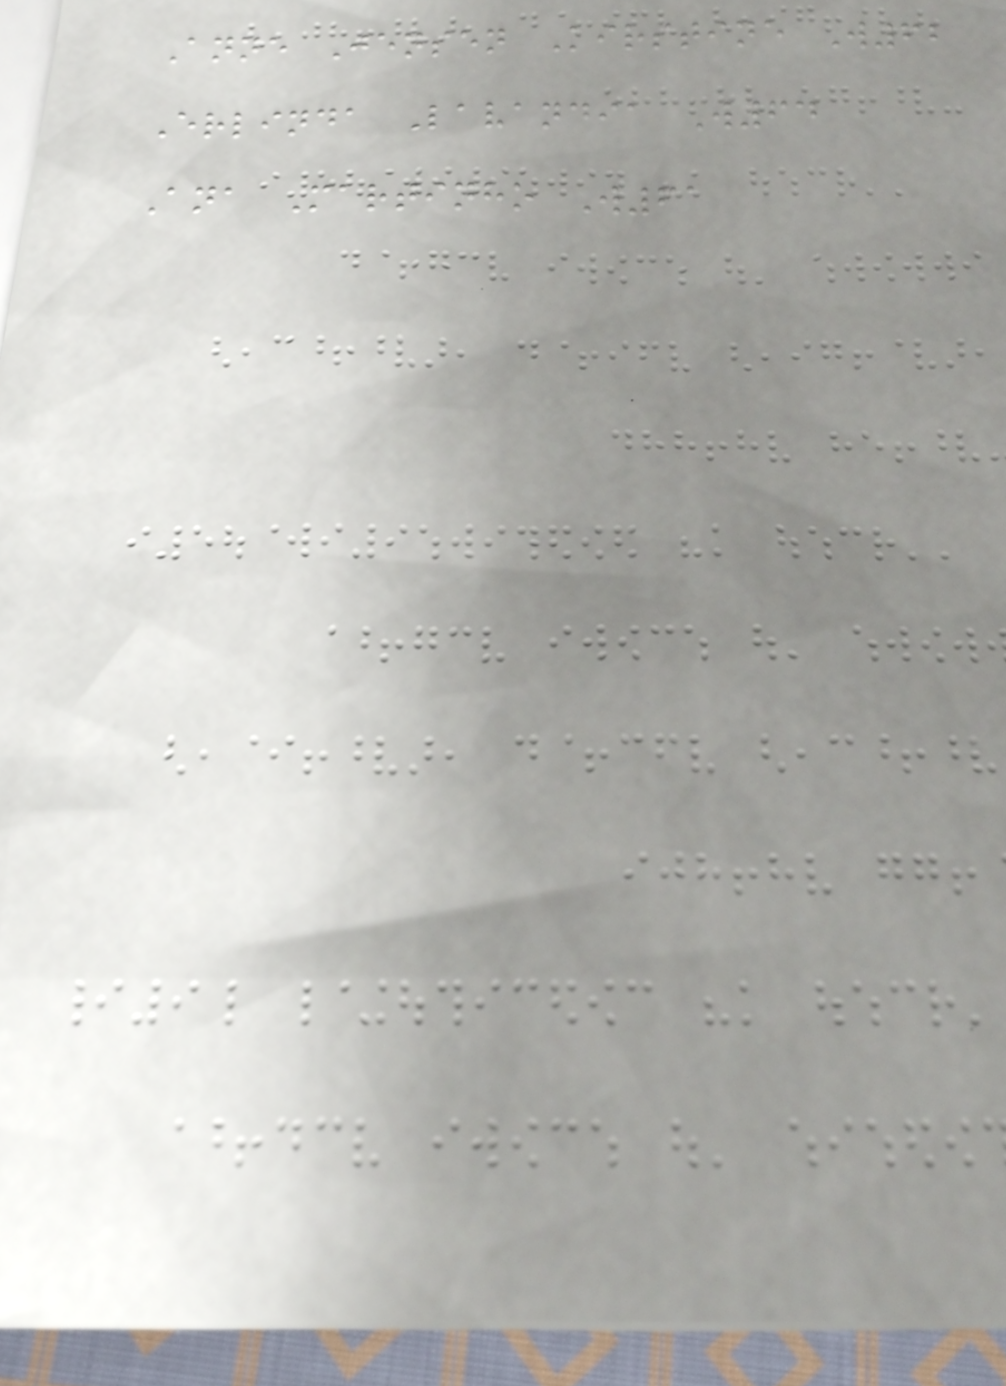Anne Jensen Kirstine W62
Erlinda Lavandia W64
Ana Martinho W61
